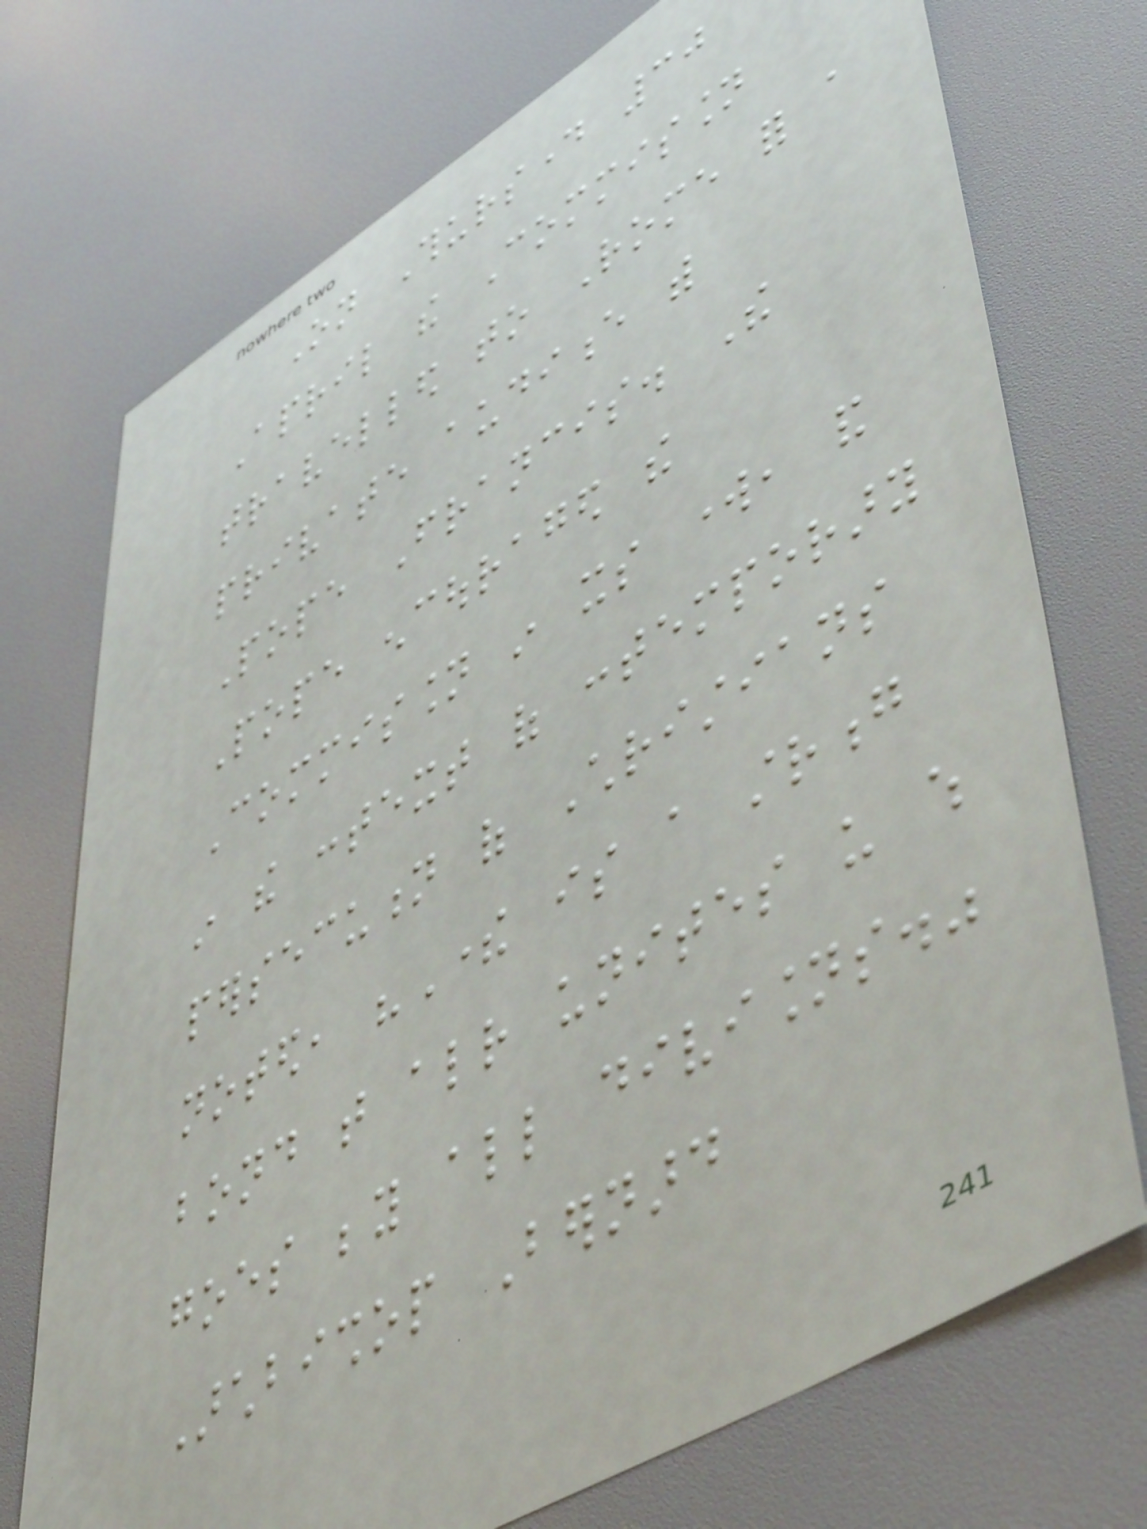On Thursday 30
April the Commission
travelled to Rome for a
private audience with
Pope Francis. The
Pope encouraged the
Commission in its work, and
in the context of contemporary
persecution of Christians
noted, "There is a strong
bond that already unites us which
goes beyond all divisions."
Archbishop Bernard
